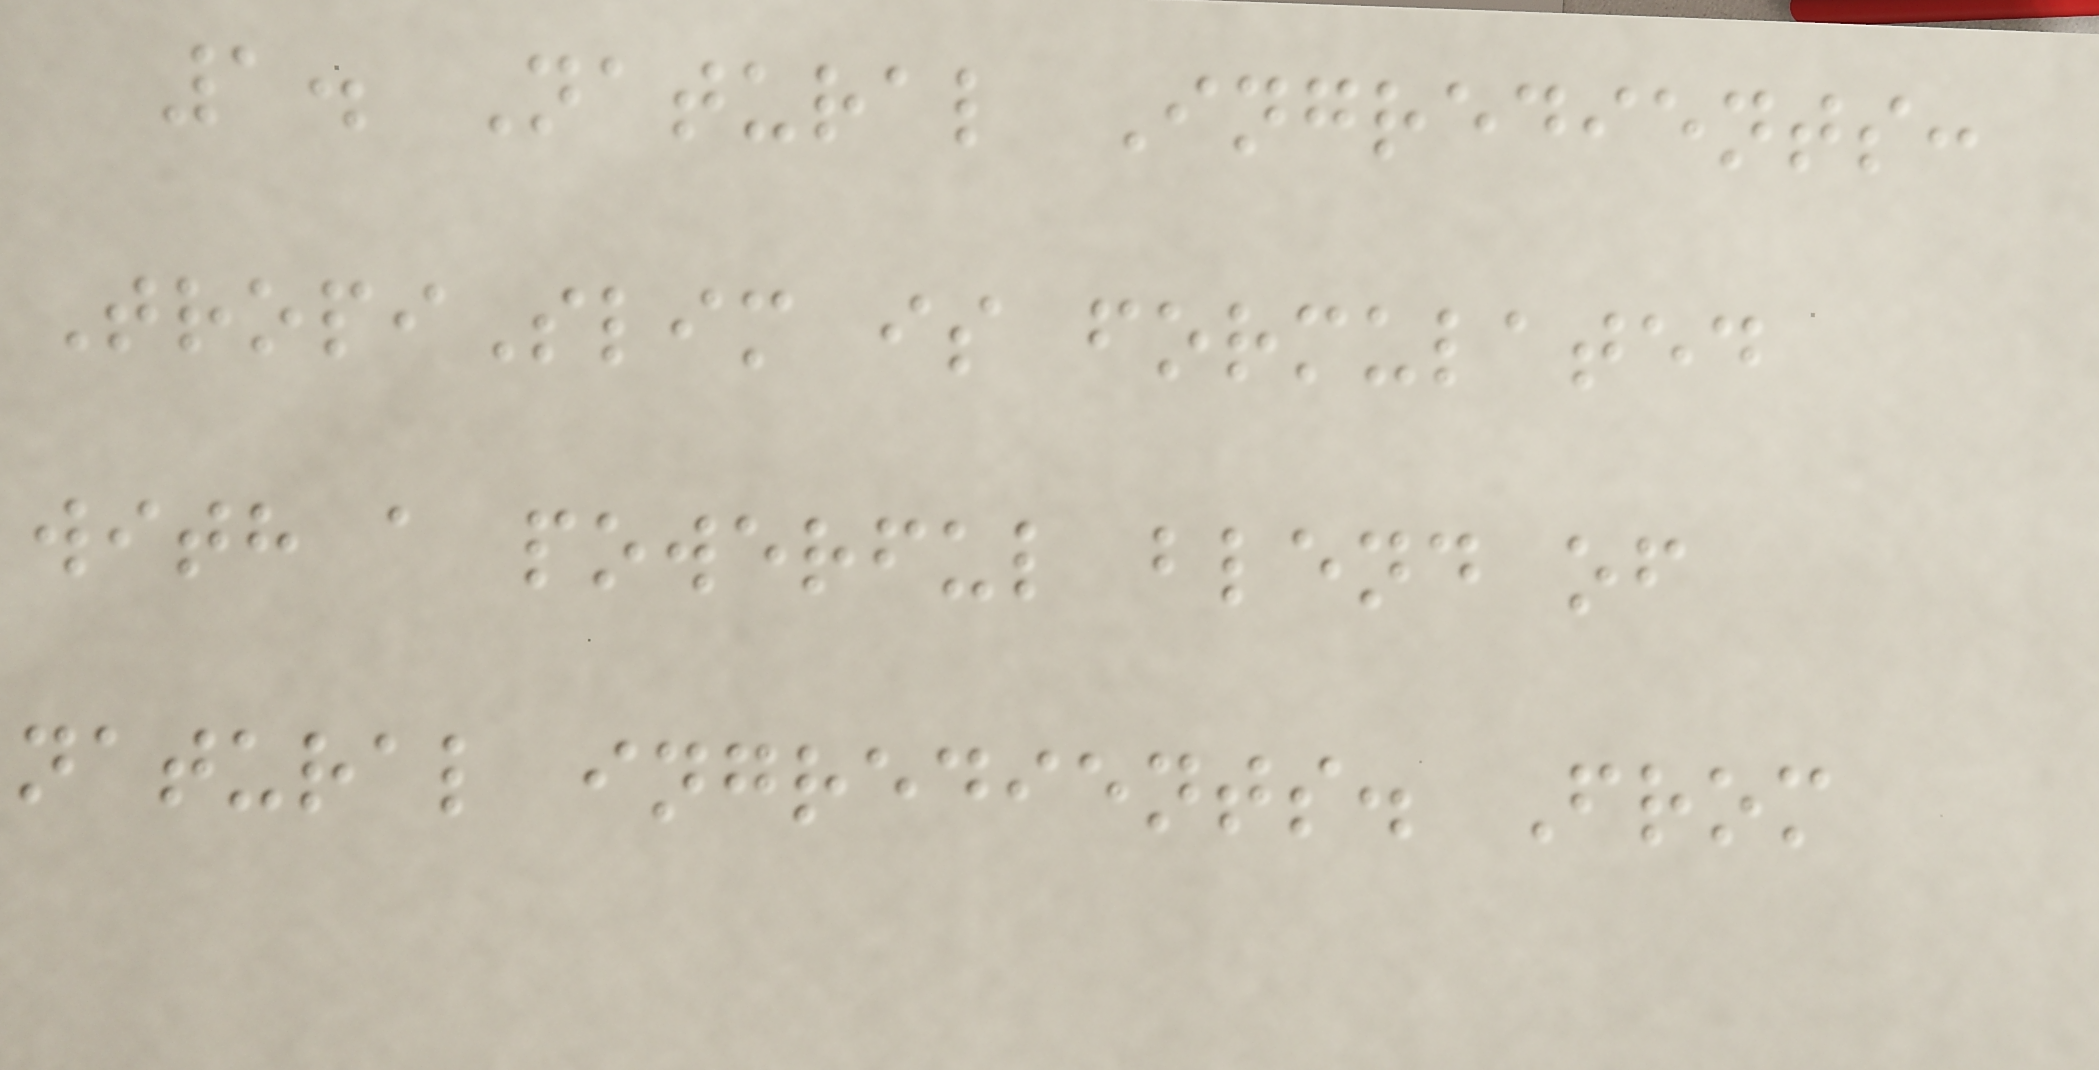1. Natural Ingredients:
TropiSlim is formulated
with a powerful blend of
natural ingredients. From
